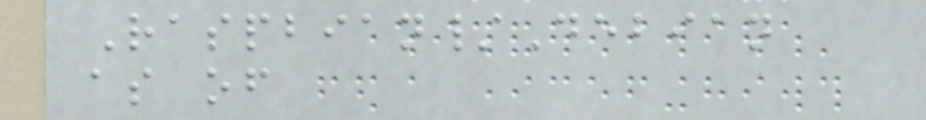Raspbian/Debian
as of
